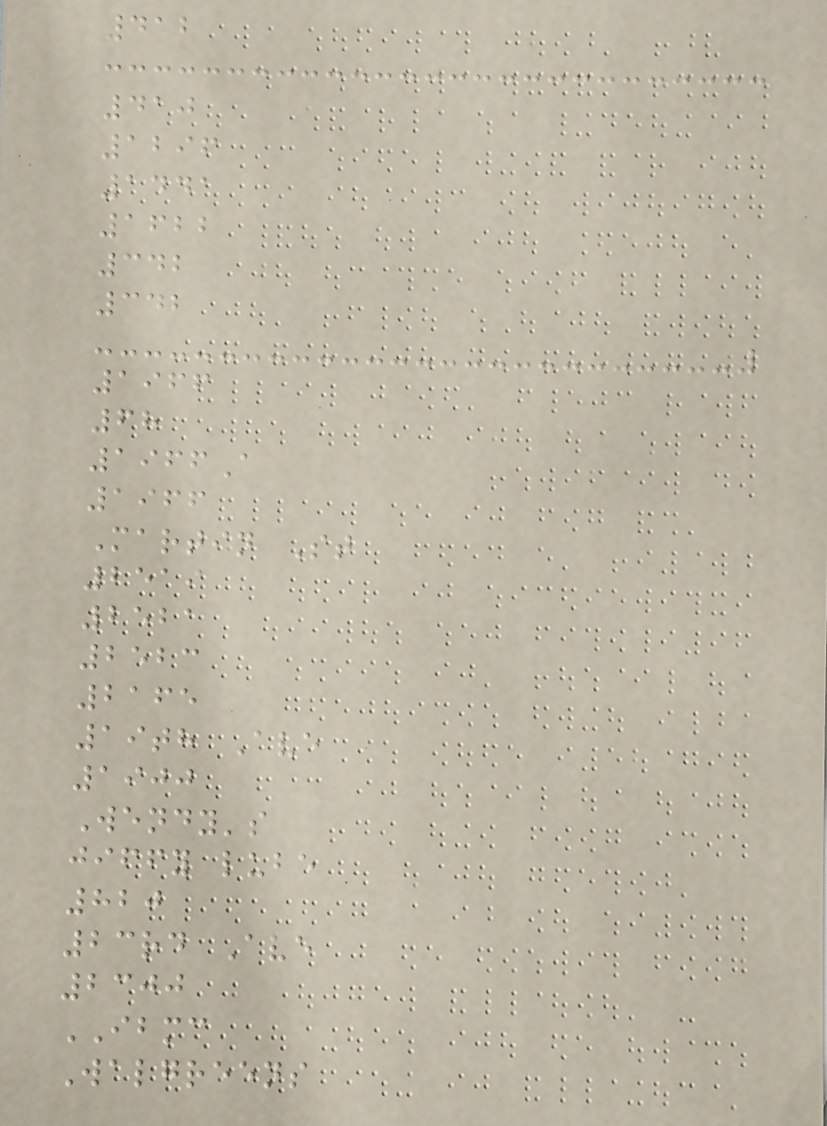412
410
1296
1441
1622
342
342
1966
68
1966A
1966
Martin St
2519
2521
2523
2165
19th Ave
1900
Wendy's
jiffy lube
820
23rd Ave
2300
IBMC
Walgreens
